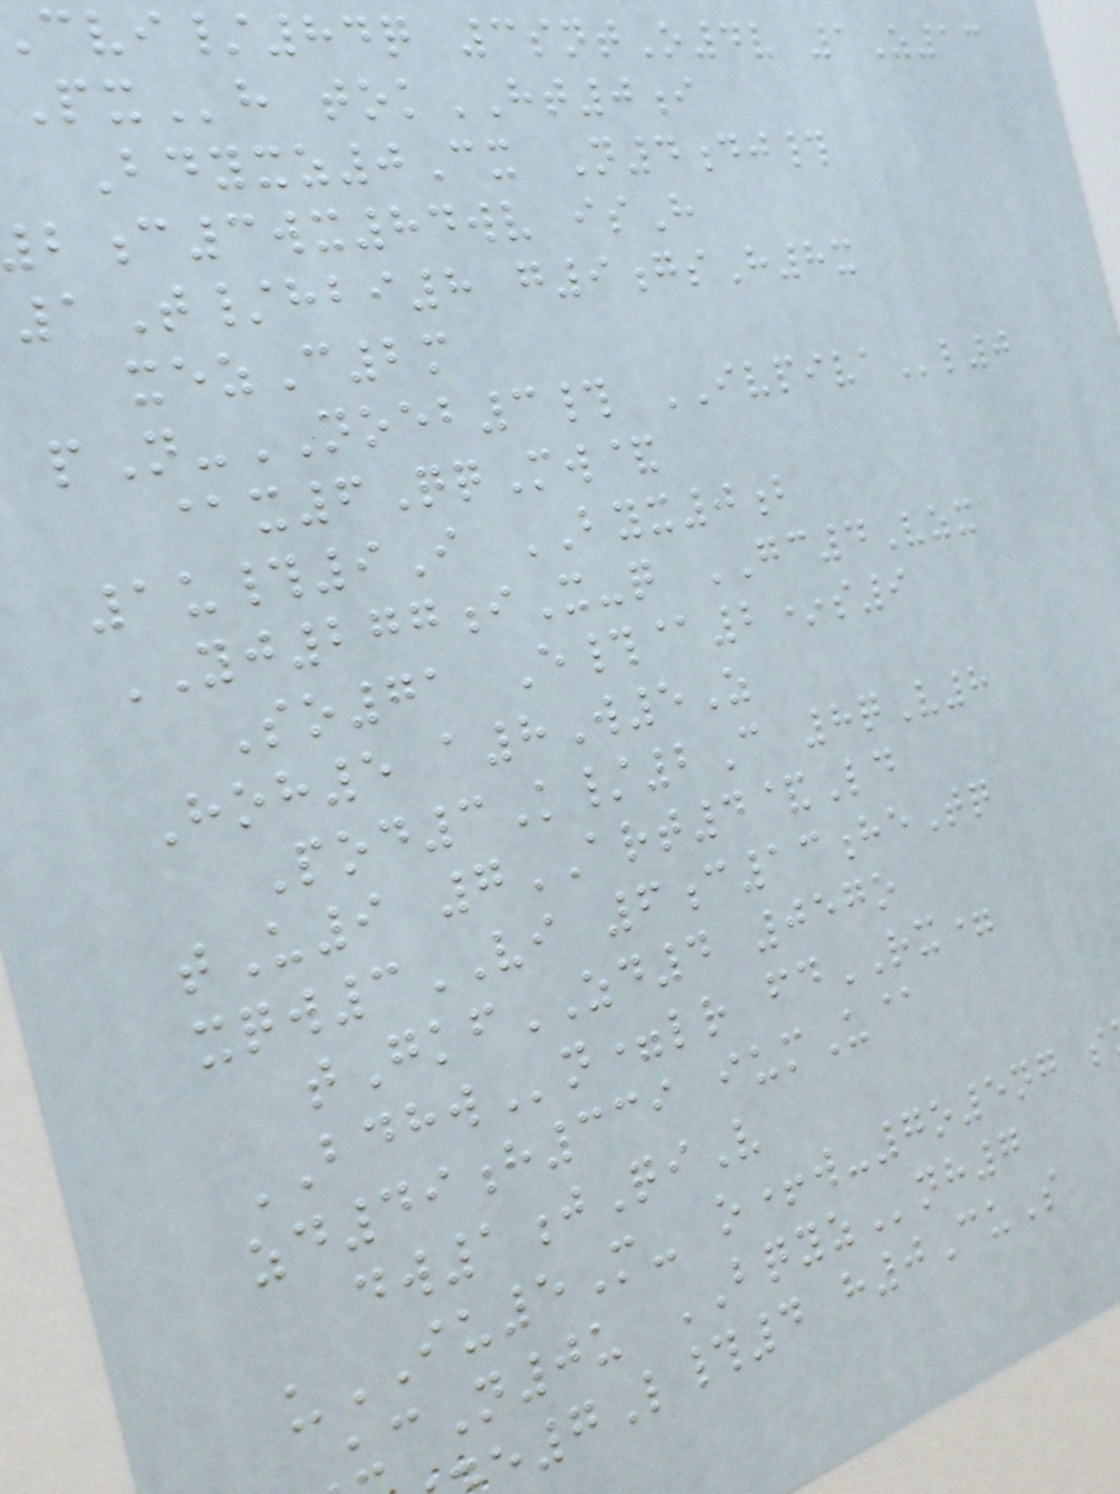cvi/84q 3sntO4v 1Z13
h tokHT0i
Bdyxz0Cx N4dj#
c3wx84wv isH
1T/hbi8 g9gsH8x
xezC2m
pN-NOEB3# IVPIVAl0
@x6QqMw&
1u#9I BYX0b
YJ277iX-q GC4Vzx
So71 E#@2*s9
Hoh5 a8W5Z
Pod3K/2C 8qV8
tU9 7ART4&Ld
xqw3VI 6c13heTq
tGkfZD4 057o
BDHWn=lr fdRX=
zd49h339 iumU@
dw1jQiV
uIU5M- o+w-7o5ng s
cN0u BQYZnh7
e7L#4 h0CuS
